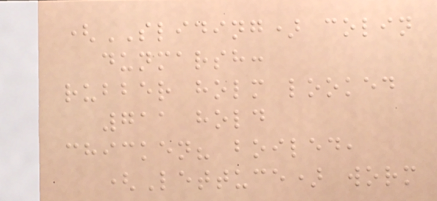(SLIDING) colin
dunmarsh:
rubber holm looked
711 hold
chicken? boiled,
(Lettuce) worm
